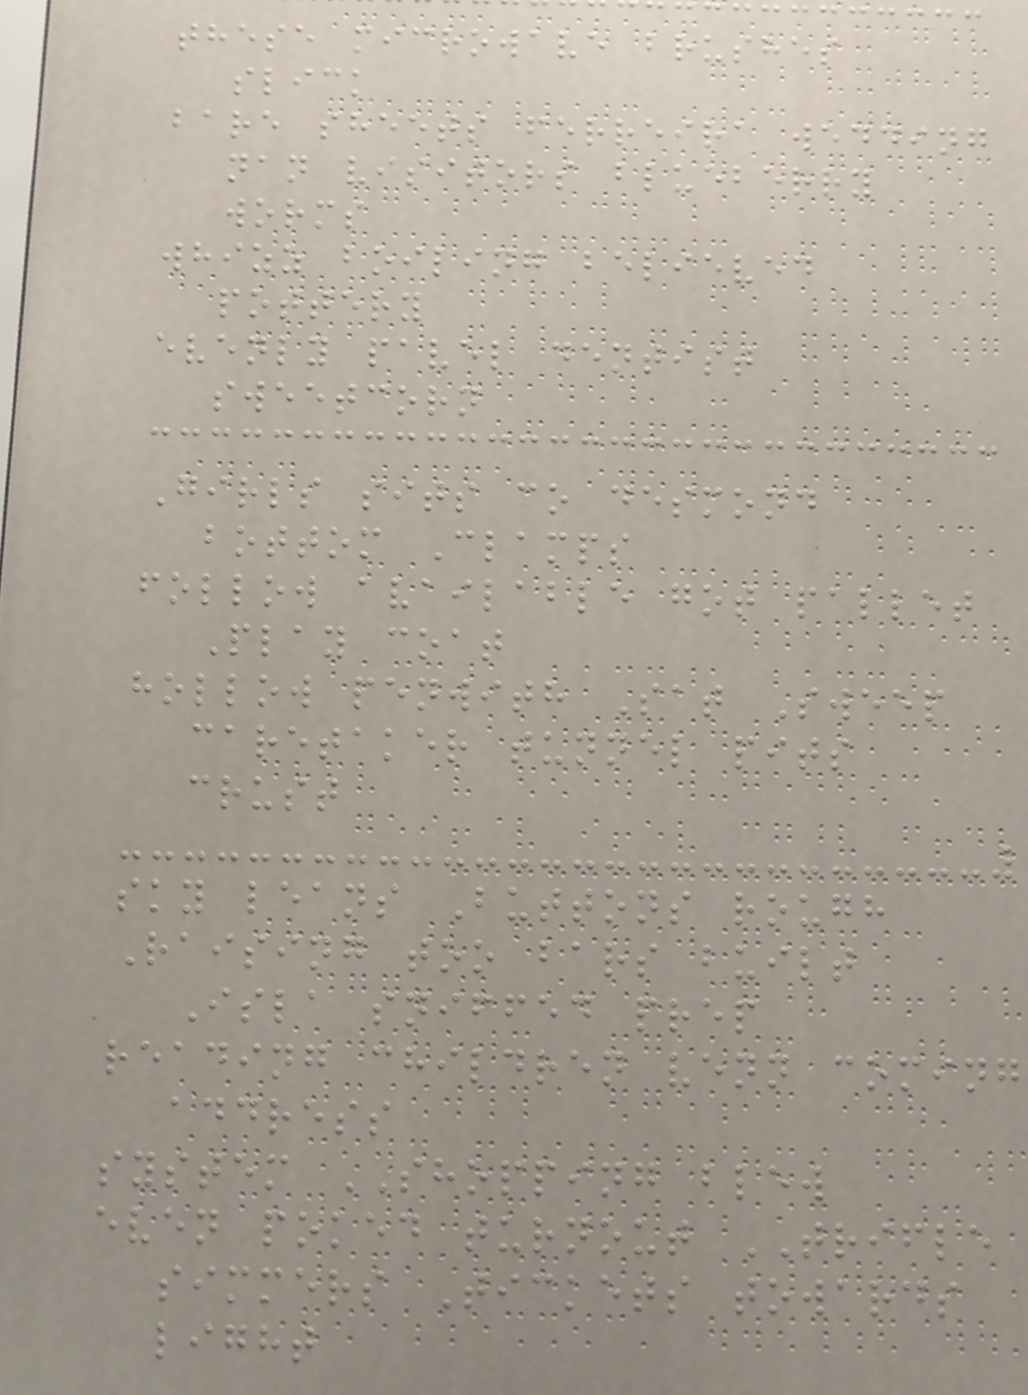these microwave brushes
slick
bare sheets ferreira wedding
nan visitors blueberry
worms
whizz boiling believed
pottery
evenly pavel dentist
sweetcorn
Girls sits co desmond
bottom Clamps
follow available got pallet
Play coat
hollow penwith Sat Sweep
caretaker tunnel pits
crust
sky leans Buttons rough
Raising too bars built
Isla sniffed prep
reading children venn coming
address
system SHOPPING blew
even poked turnout TRIFLE
simmers Tickets towards
light
